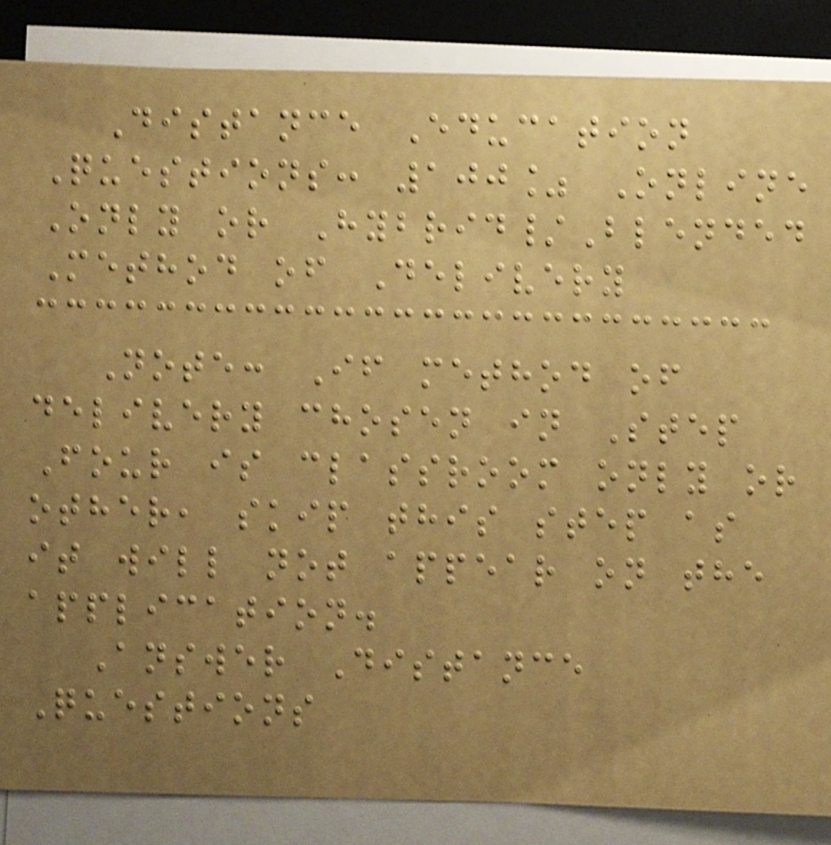Distance Education
Questions: 100% Online
Only or Hybrid/Blended
Method of Delivery
Note: If method of
delivery chosen in Step
Four is classroom only or
other, skip this step as
it will not appear on the
application.
Answer Distance
Questions
